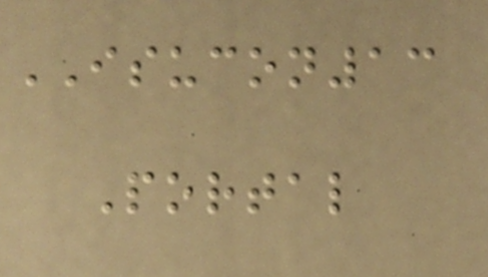ISUCON13
Portal
